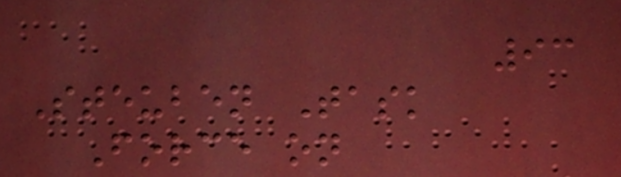93
Steuben Task
Force on
